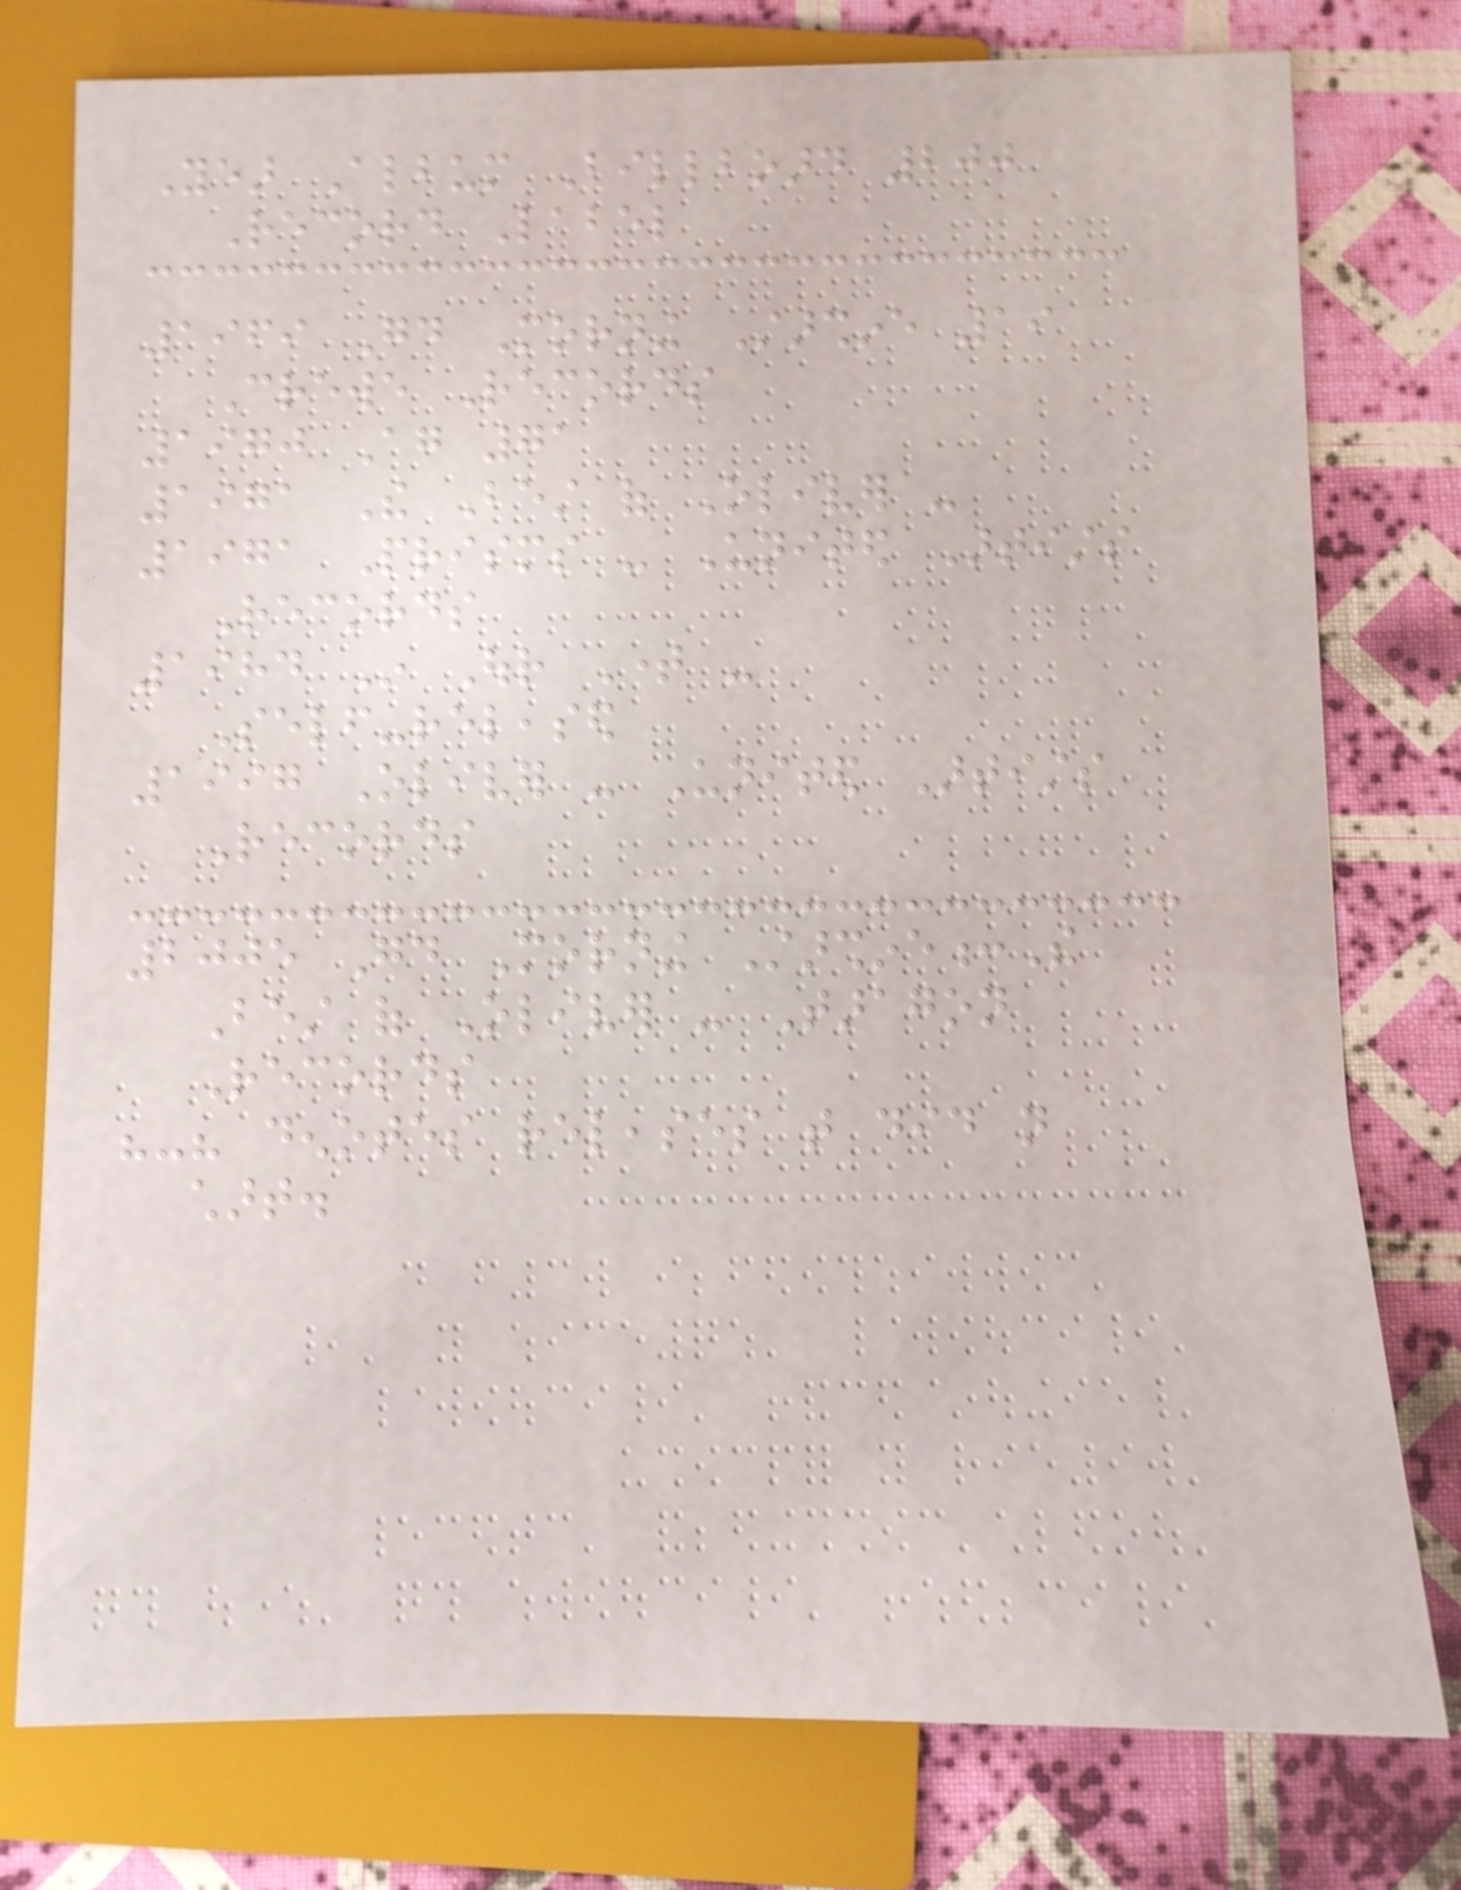Year Album Billboard 200
Record Label
1969 Good Morning Starshine 19
Crewe Records
1970 Again 71
1971 The Best of Oliver -
1971 Prisms - United Artists
Records
1984 In Our Time -
Self-released
1997 Oliver - United Artists
Records
2005 Good Morning Starshine:The
Best of Oliver - Taragon
Records
"-" denotes releases that did not
chart.
